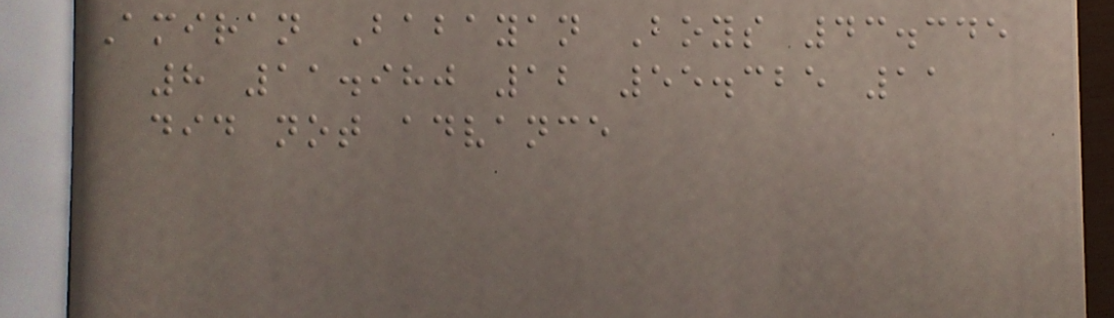Amiran Babayan Boys 43.345
8 11.980 12 55.325 11
did not advance
